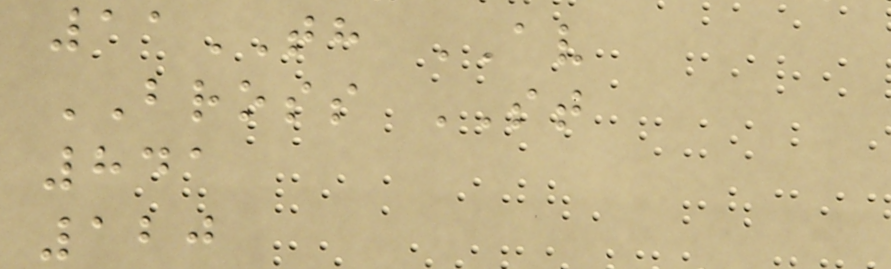11TH AV
BROSS ST
841
120
